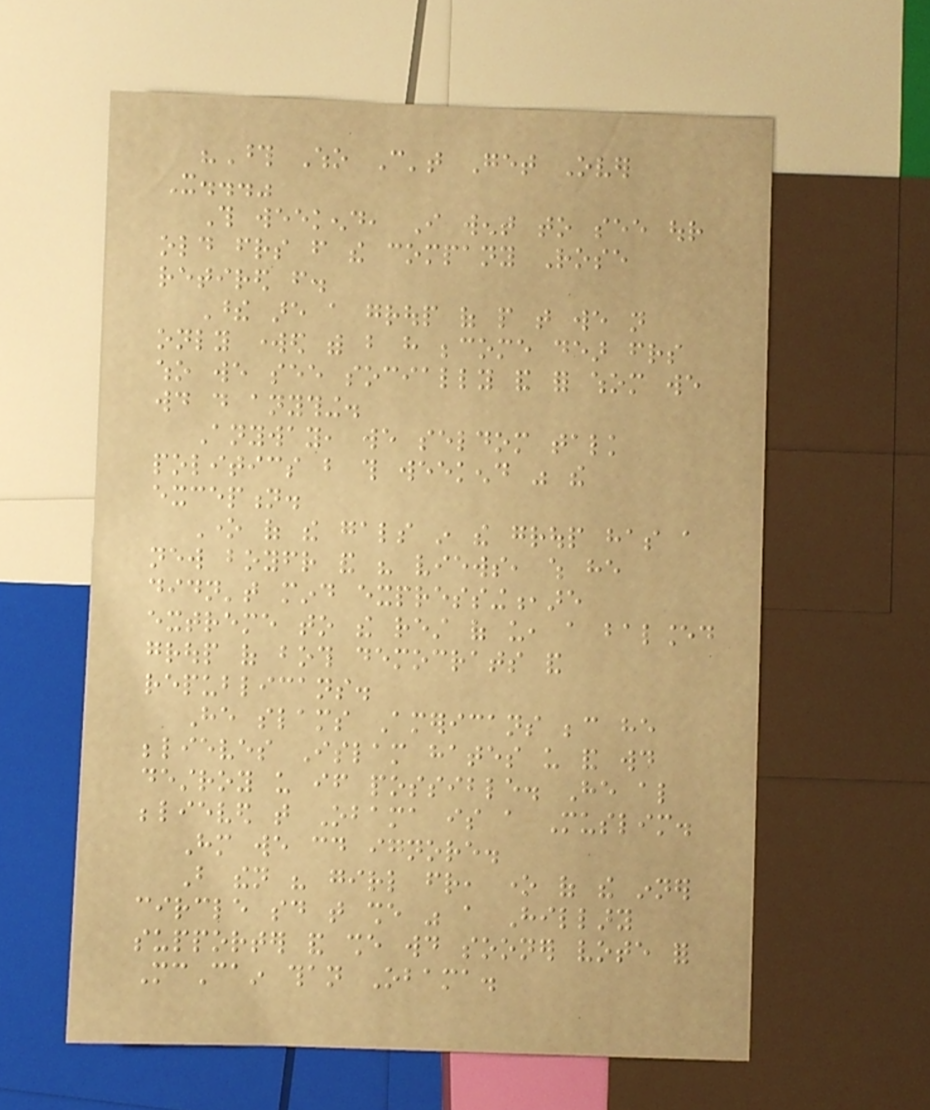"Those Who Can't Get Over
It..."
This weekend, I went to see our
old friends from the company Rose
retired from.
These are a group of people that we not
only worked with but have become dear friends
who we see socially and for whom we
would do anything.
Anyway, we seldom talk
politics but this weekend was the
exception.
One of the gals in the group has a
new boyfriend and his views, which he
didn't mind expressing,are
extreme to the rest of us, a balanced
group of both democrats and
republicans.
He slams Americans because he
believes Islam hates us and would
destroy us if possible. He also
believed that Obama is a Muslim.
Him we could ignore.
But then his girl friend, one of the inner
circle said that she was a Hillary
supporter and she would sooner vote for
McCain than Obama.
